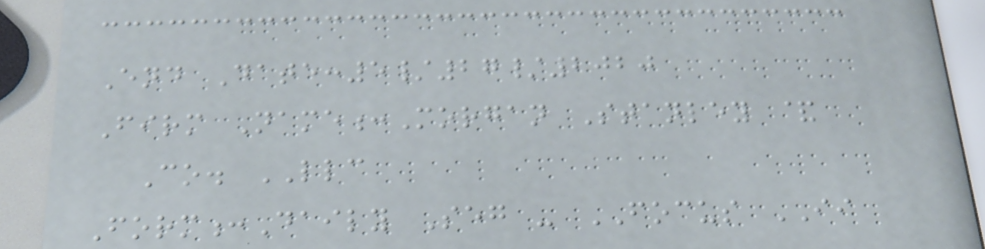End Date:5/27/2020
Firm Name:Morgan Stanley &
Co. LLC
Form:Daily Seg - FOCUS II
